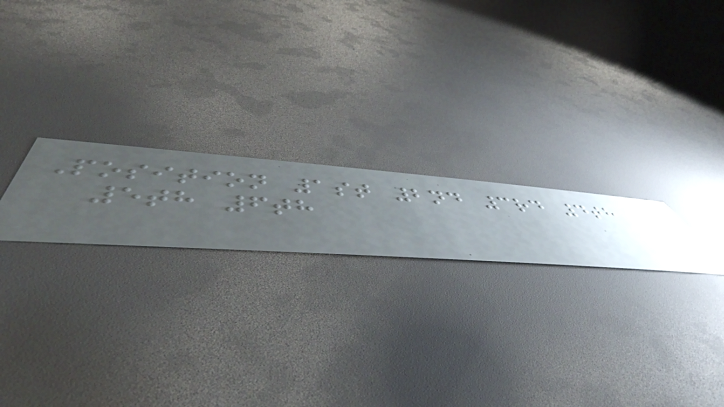Position 1st 2nd 3rd 4th
5th 6th
